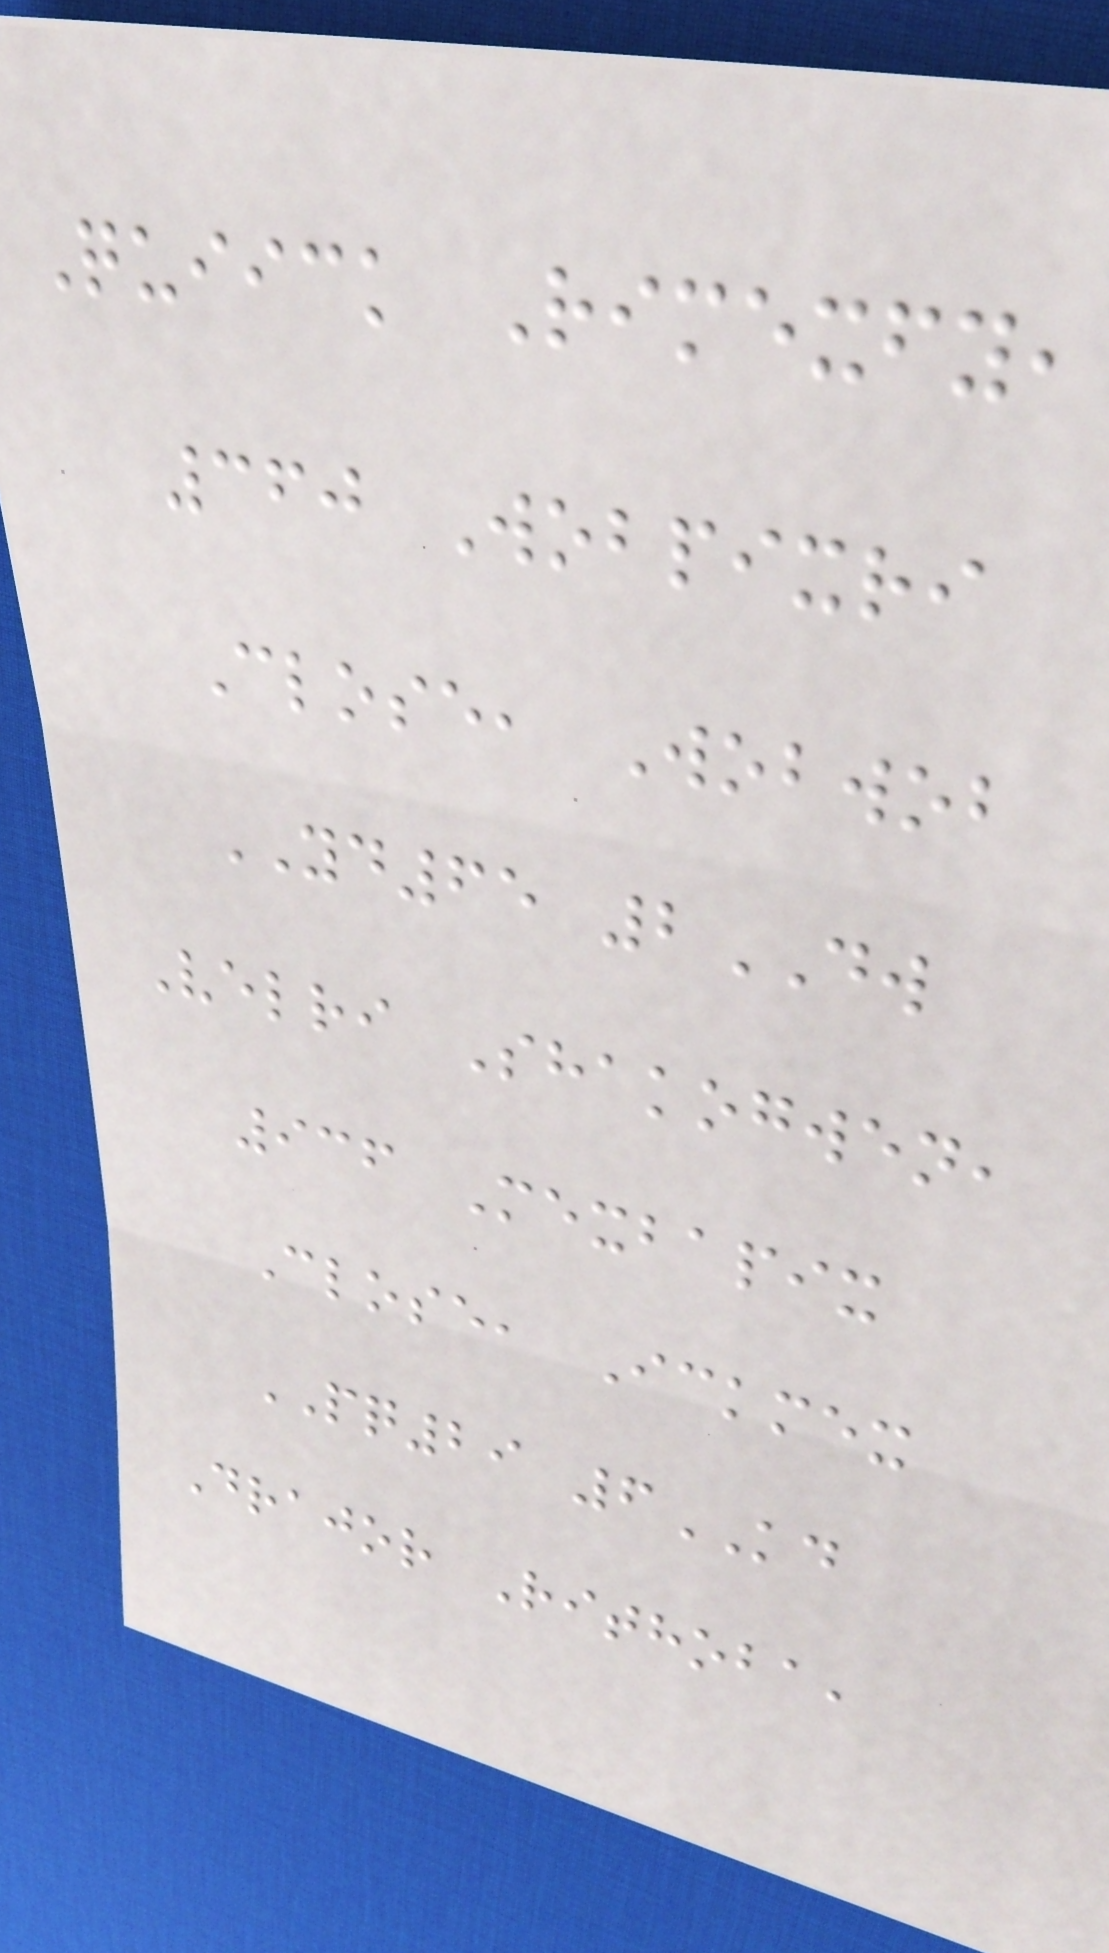Quiick Rimexfy,
360 Wobpixri
Close, Wobwob
YD65 2DW
Velri Shakogwen,
936 Mexbapix
Close, Ickmex
PQ29 6KD
Drajor Rithoba,
